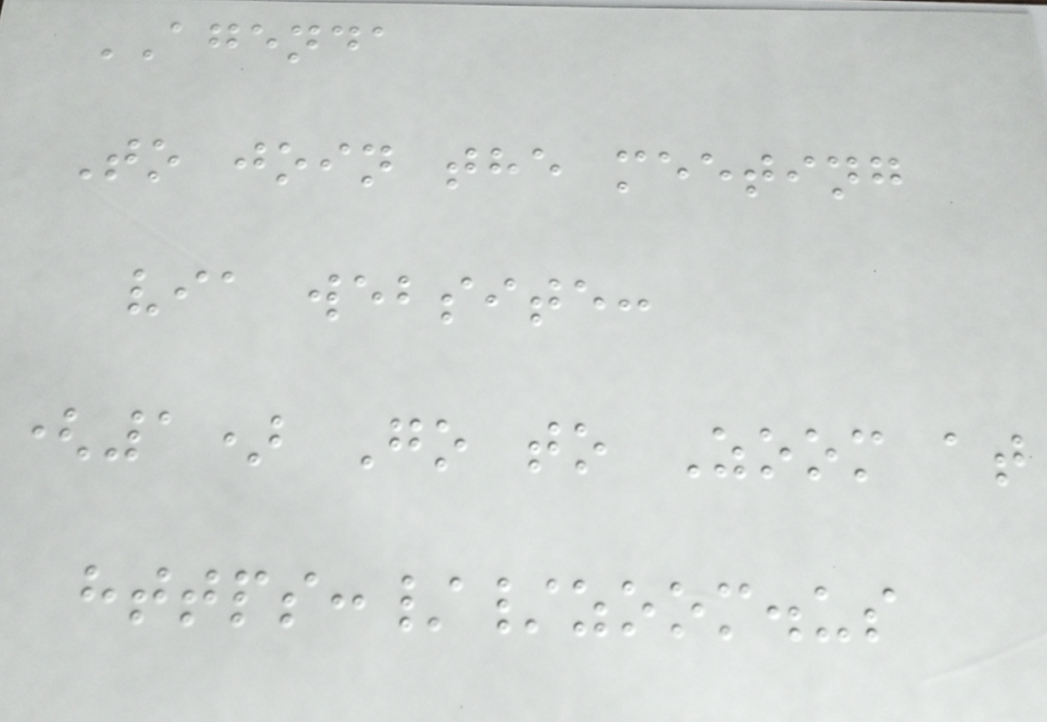AGENDA
To join the meeting
via website:
(1) Go to Zoom at
https://zoom.us
